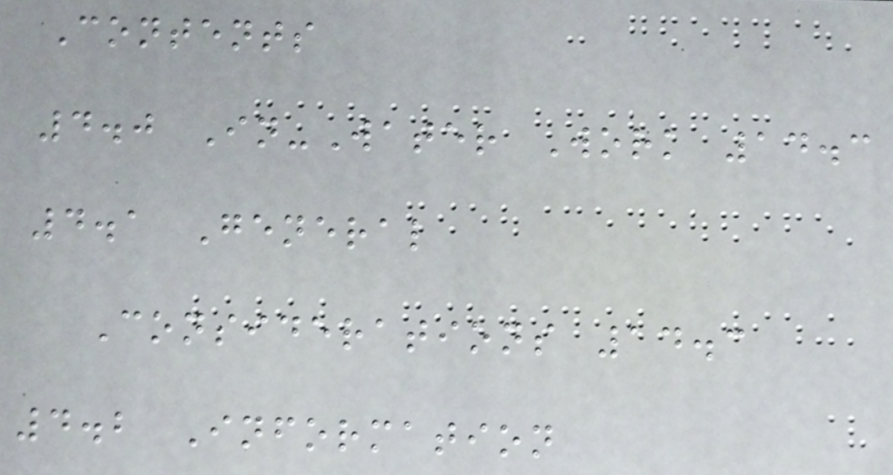Contents
4.0 In-Water Work 14.3
4.1 General
Considerations 14.3
4.2 Information
